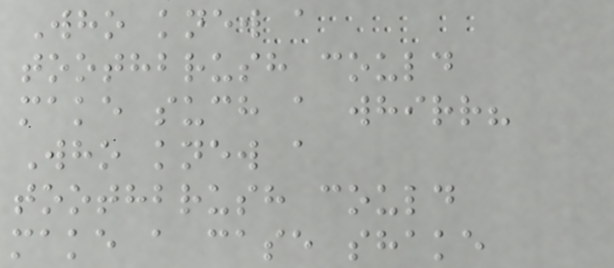Who knew a
toothbrush could
make such a whirr?
Who knew a
toothbrush could
make a case shake
